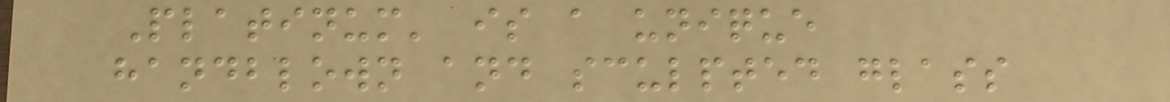Platinum' is a unique
handblown and sculpted glass
